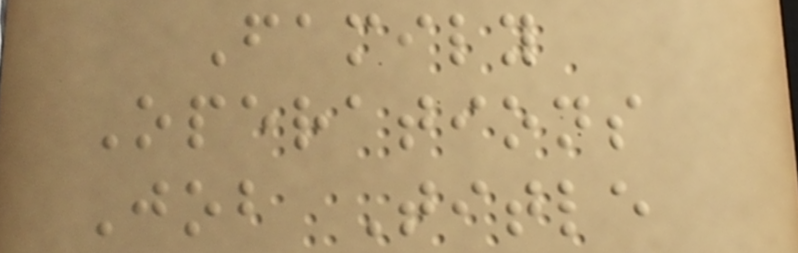Family
Operations
Job Title
